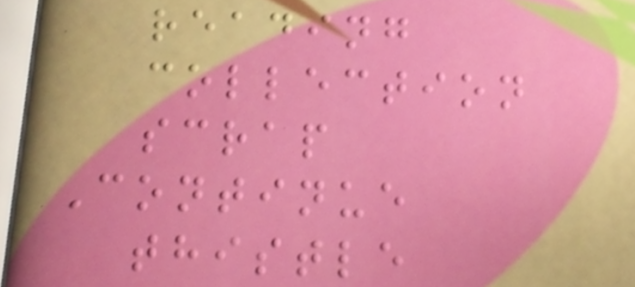reading
collection
scrap
Continue
thistle
